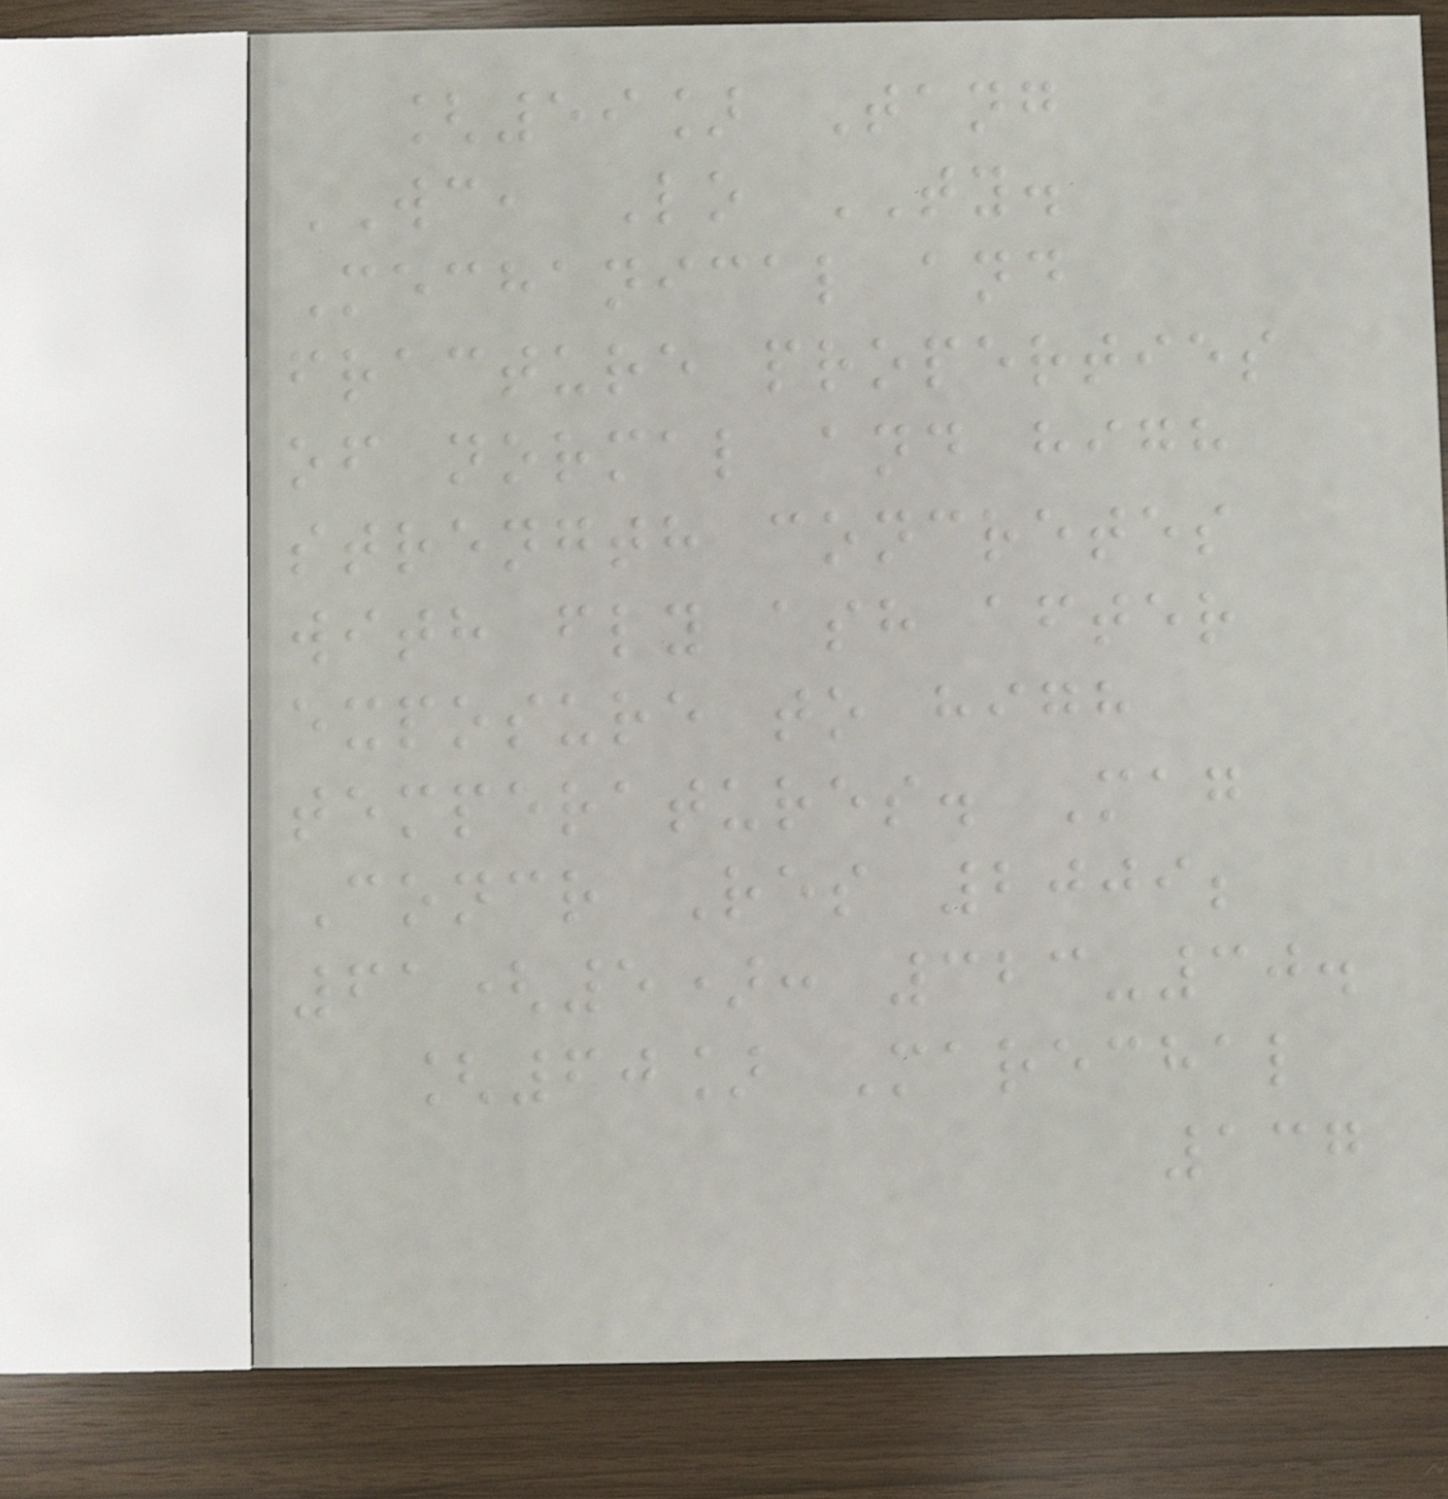[59] Tang
WC, Lo TY.
Mechanical and
fracture properties
of normal and high
strength concretes
with fly ash after
exposure to high
temperatures. Mag
Concr Res 2009;
61(5): 323-30.
[60] Marechal
137
